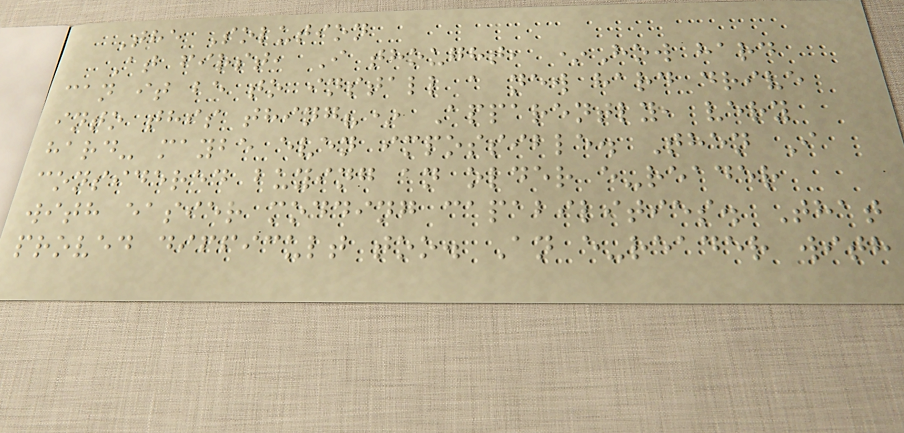The Solution
At first, I thought, *How hard
can it be to install a new hard drive
into this thing?* Apparently, very
hard- maybe even impossible. Then I
considered buying an older e-reader
with easier modding capabilities. That
proved difficult too. An e-reader with
